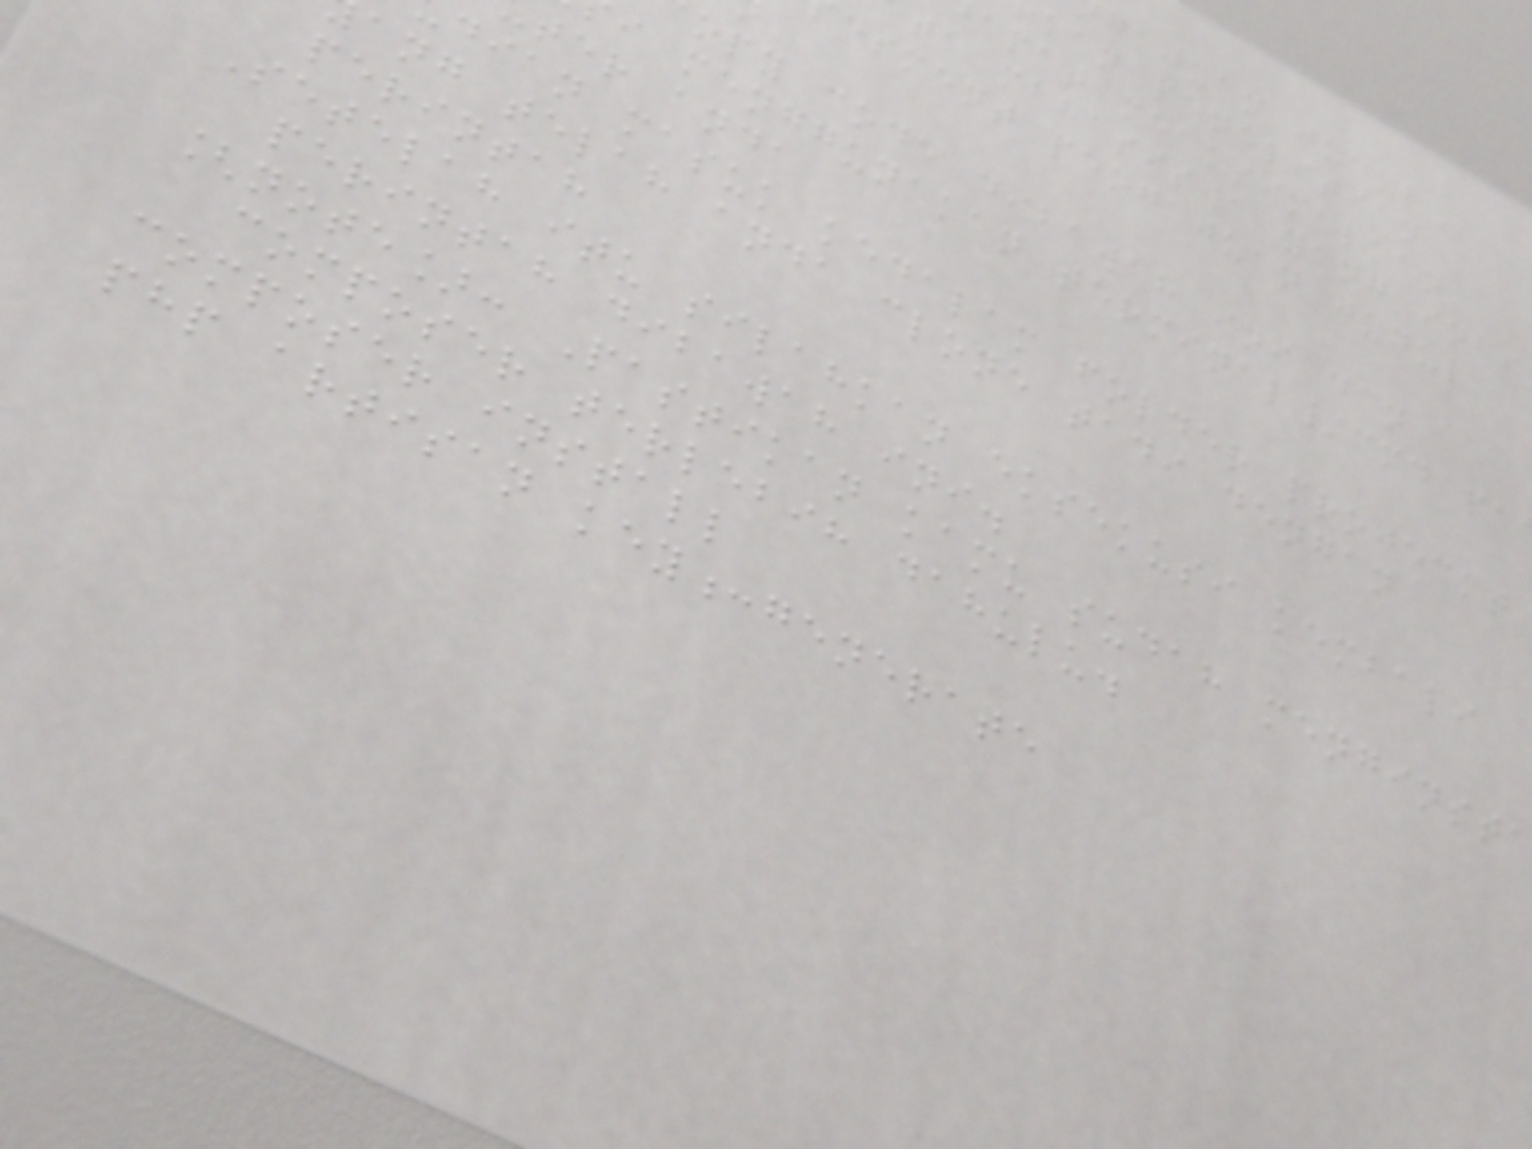kan penelitian
apat meaksimalkan
ta mahasiswa yang ingi
esment pengajuan judul
opy code dibawah ini dan
i menggunakan terminal/cmd pa
ter anda
dian masuk kedalam folder projeckt
ang telah anda clone tadi dengan
perintah
Setelah itu silahkan eksekusi kembali
perintah dibawah ini.
[note]: Pastikan kamu sudah menginsta
composer terlebih dahulu.
composer install
php artisan key:generate
